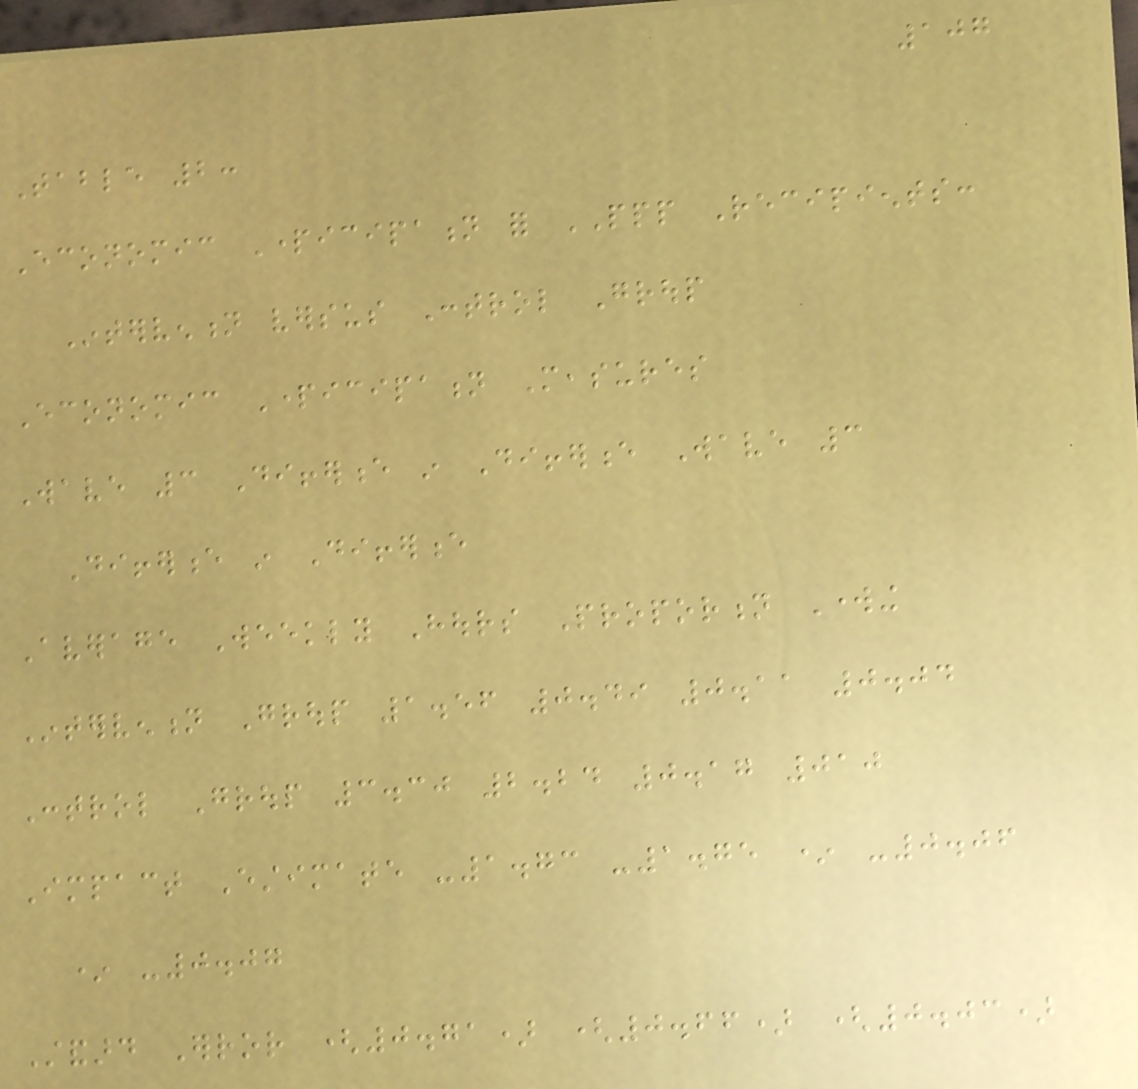107
Table 2:
Economic Participation for PPP Recipients:
Intervention versus Control Group
Economic Participation Measures
Wave 3 Difference in Difference Wave 3
Difference in Difference
Average Weekly Hours Proportion Working
Intervention Group 1.56 0.49 0.11 0.04
Control Group 3.30 2.24 0.17 010
Impact Estimate -1.73 -1.75 * -0.06
* -0.07
Standard Error (0.71) (0.66) (0.03)
